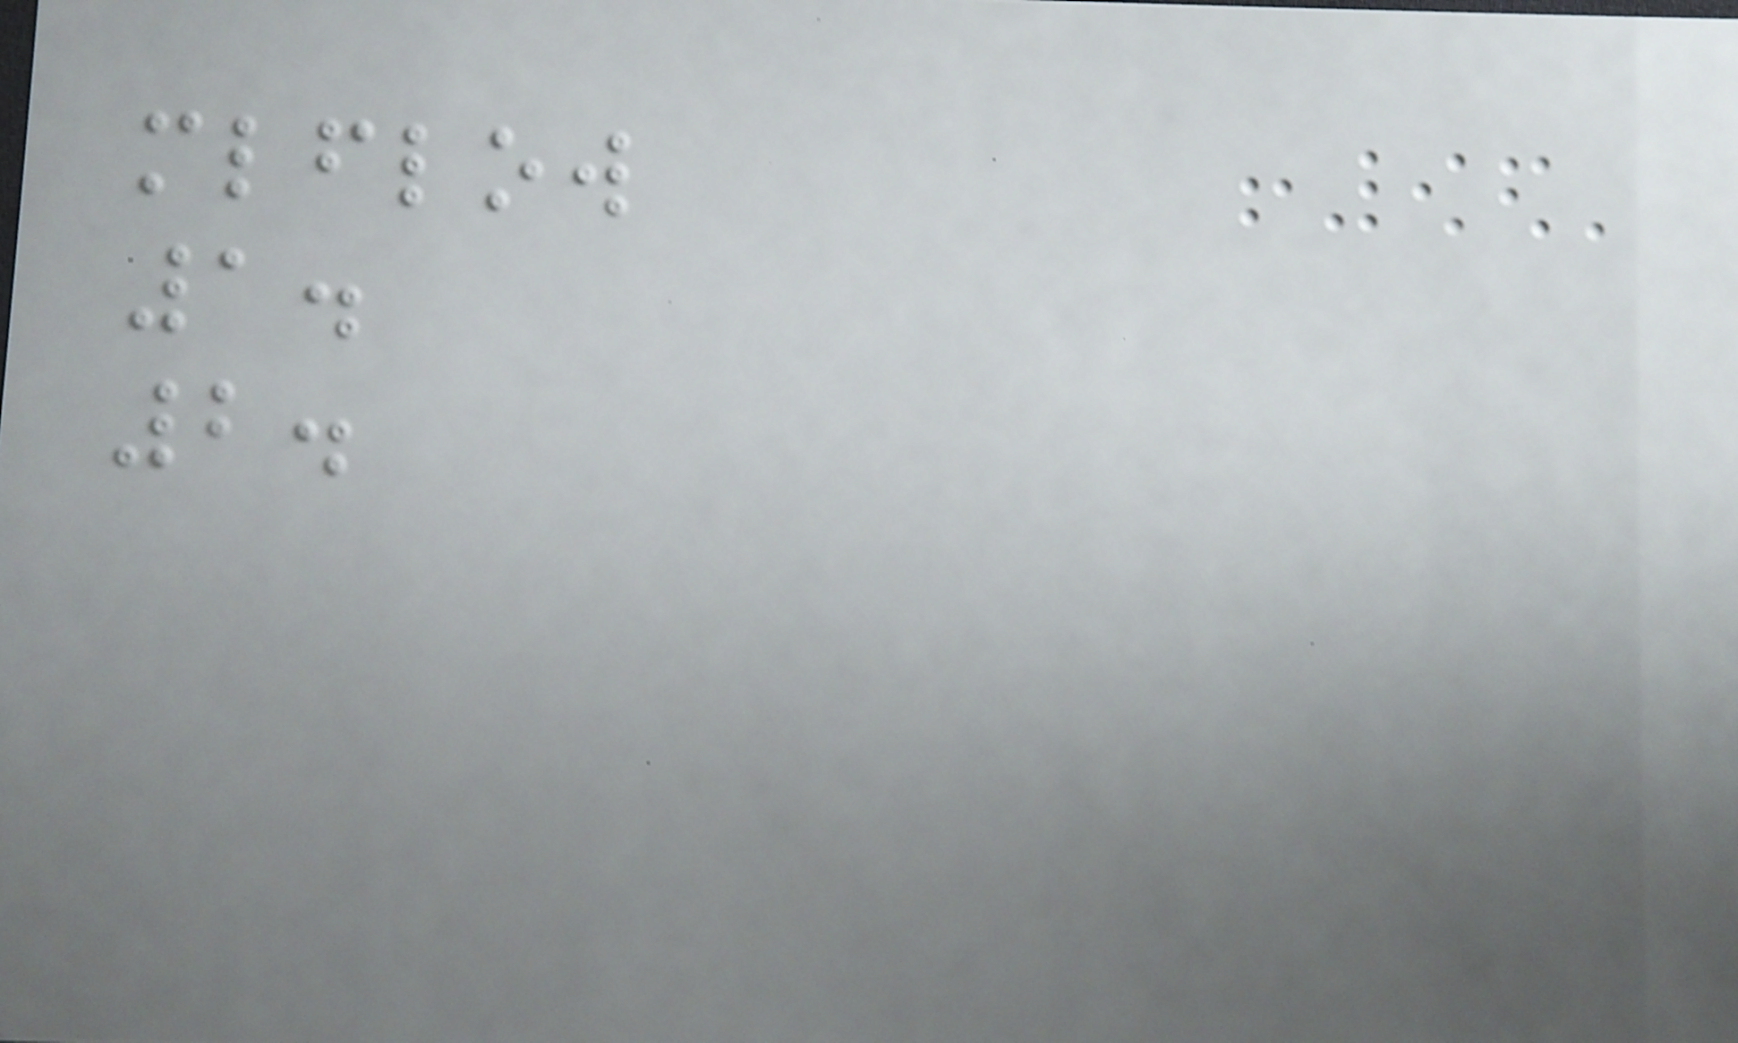mlflow
1.
2.
